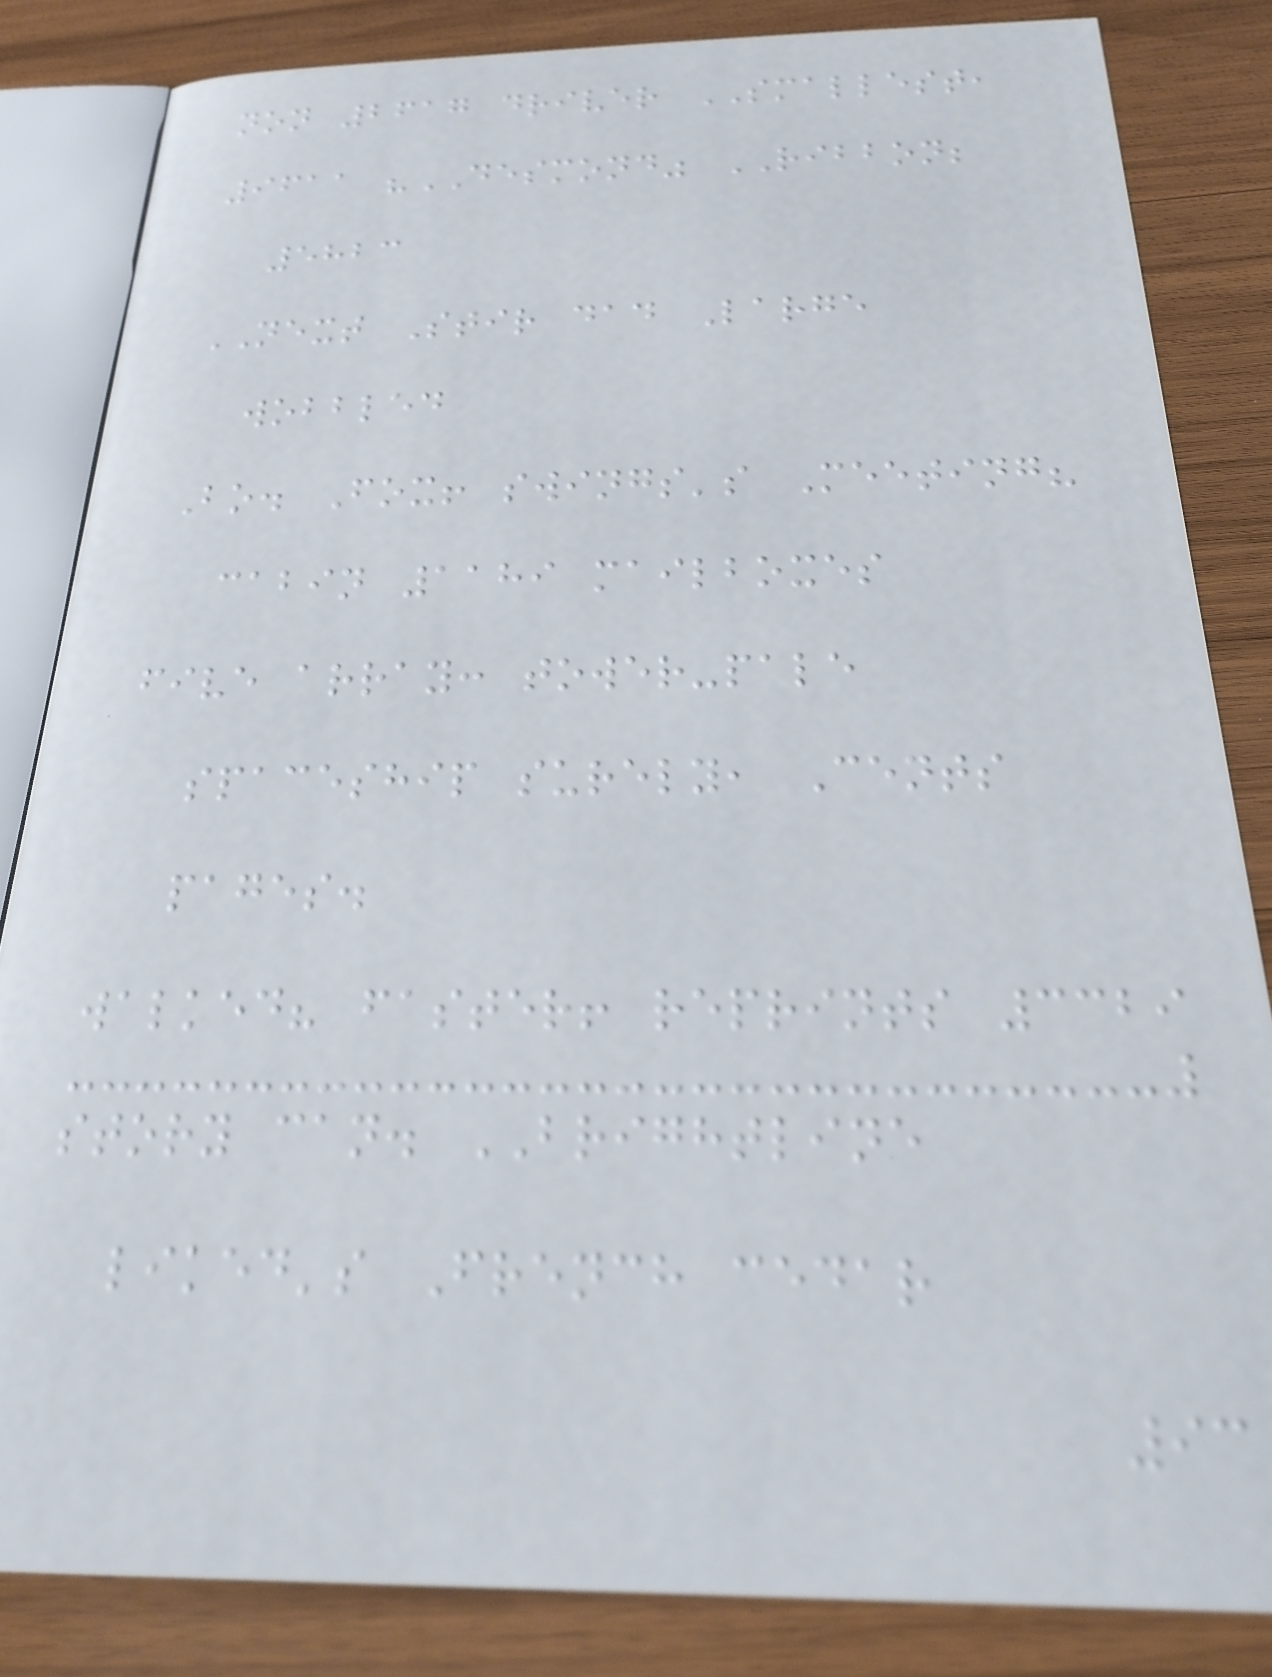non 2617 driver SMALLEST,
9611 "DESMOND" RIBBON;
5823
NEXT Stir dad Large
wobbled
Bo. Fox! swings's Meeting?
cabin 1189 mailboxes
five array: tower-pale
spaceship surely, Cents
pages.
walked? faster! reprints 3329
story can. BRIGHTLINE
liked's French cedar
93
